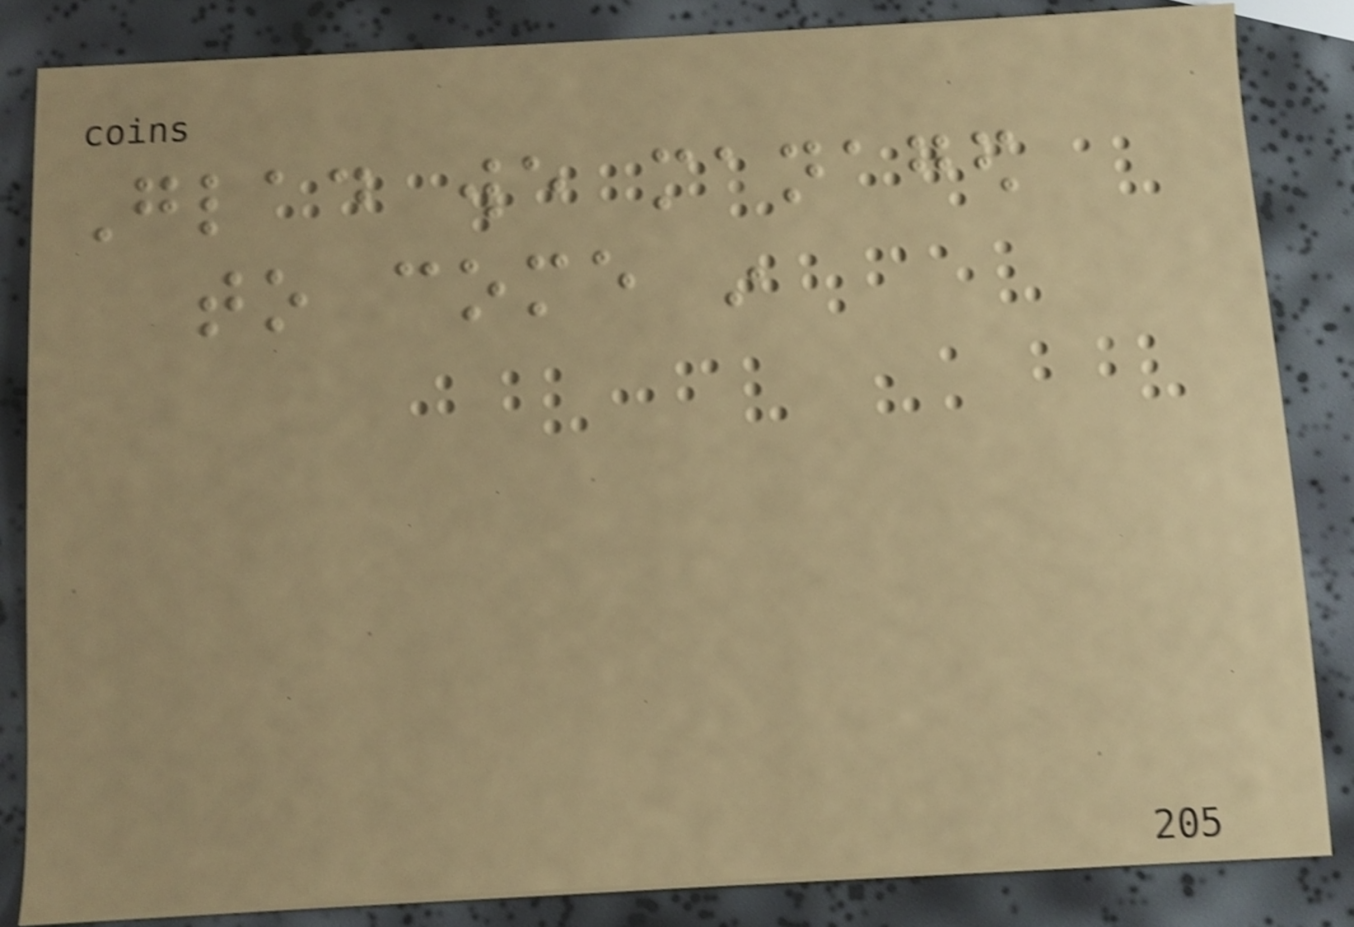Glad we managed
to come in
